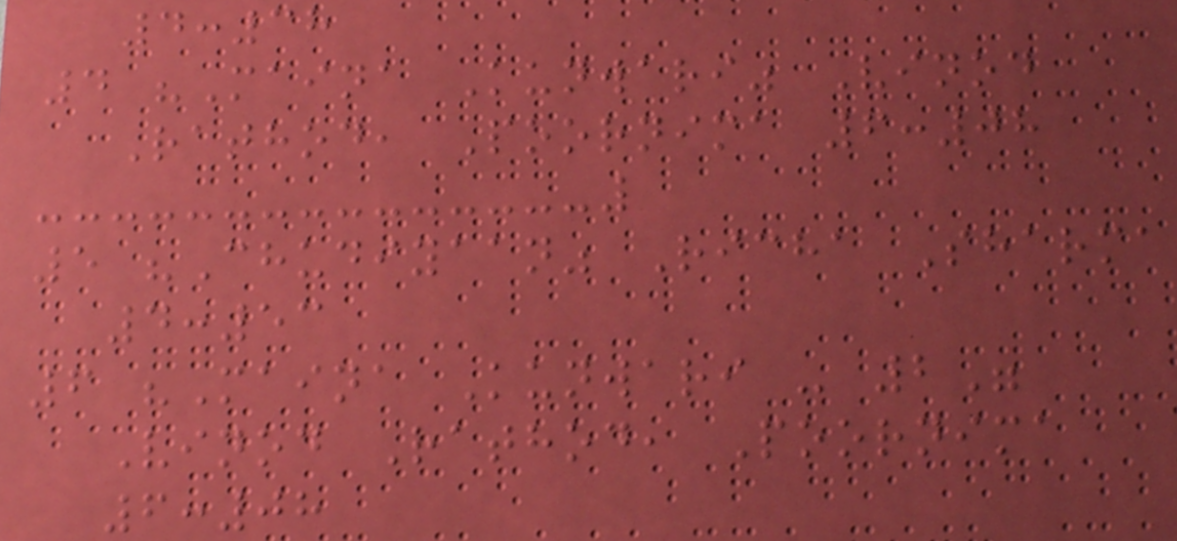4:38
4 "Maina Kunwari" Vinod
Rathod, Poornima 6:08
5 "Chudiyaan" Richa Sharma
4:53
6 "Maina Kunwari - 2"
Vinod Rathod, Poornima
6:08
